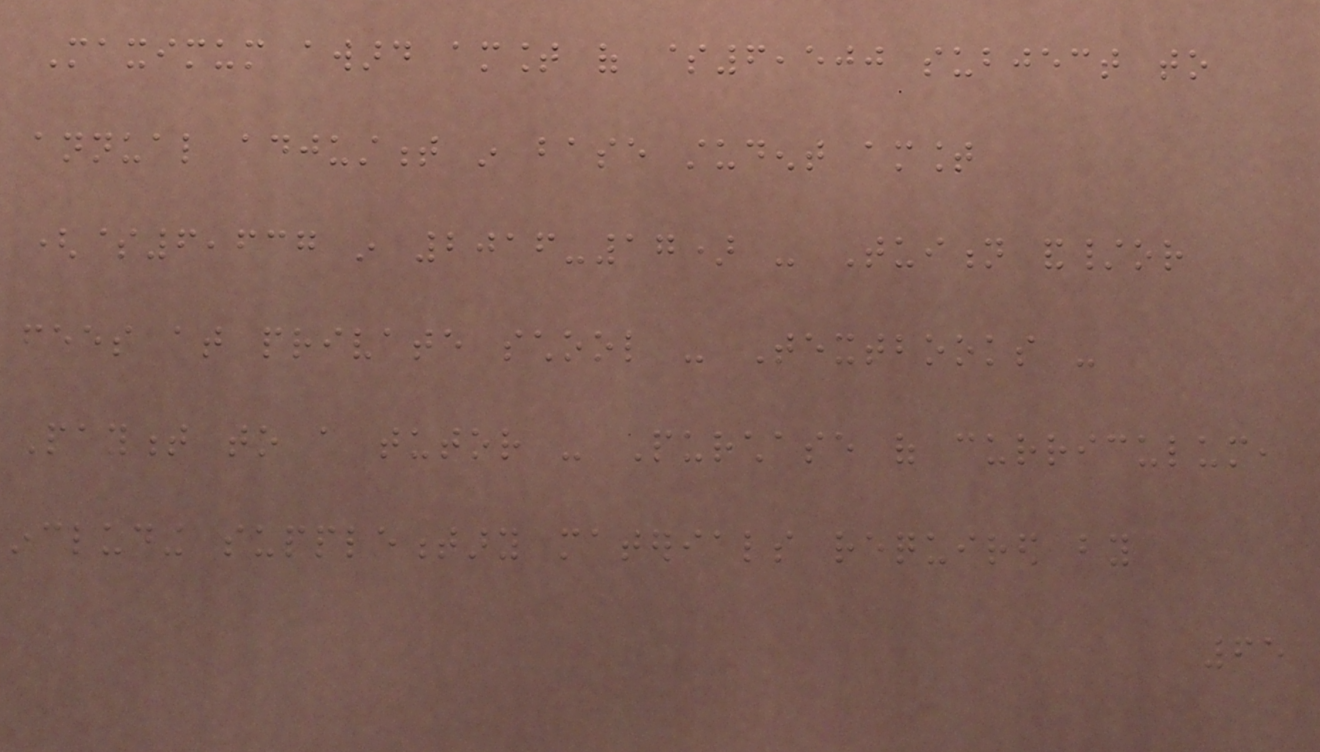Maximum award amount of $6,500 subject to
annual adjustment in base student amount
($6,637 in 2016-17) - Tuition and/or
fees at private school - Textbooks -
Payment to a tutor - Purchase of curriculum,
including supplementary materials required by
65
